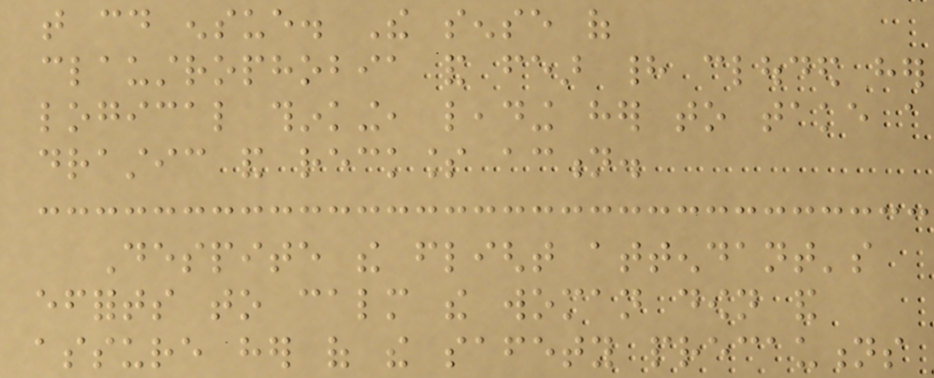that could ensue. The sense of
claustrophobia and fear had clouded her
logical thinking, leading her to take a
drastic and reckless action.
Despite the flight attendant's
efforts to calm the woman down and
assure her of the safety precautions
